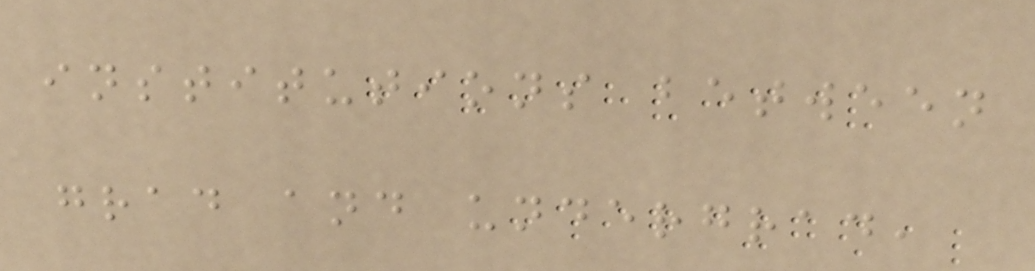institutions between
grad and undergrad,
